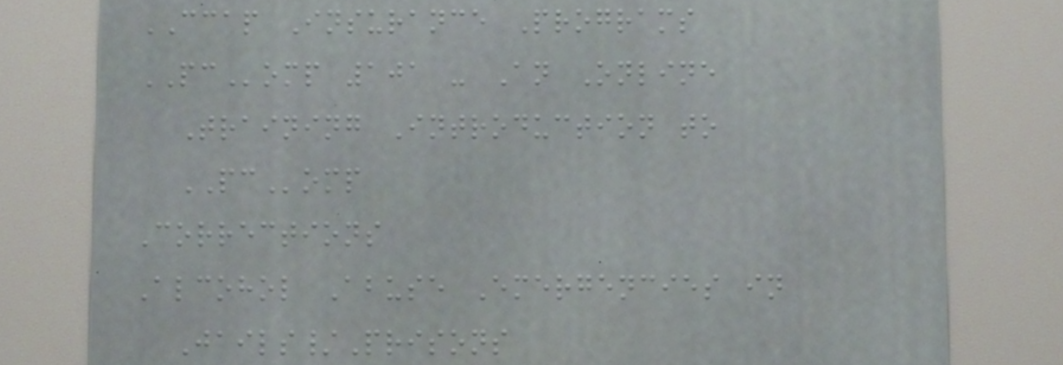CCAP Insurance Programs
PComp 101 - An Online
Training Introduction to
PComp
Corrections
Alcohol Abuse Emergencies in
Jails/Prisons
